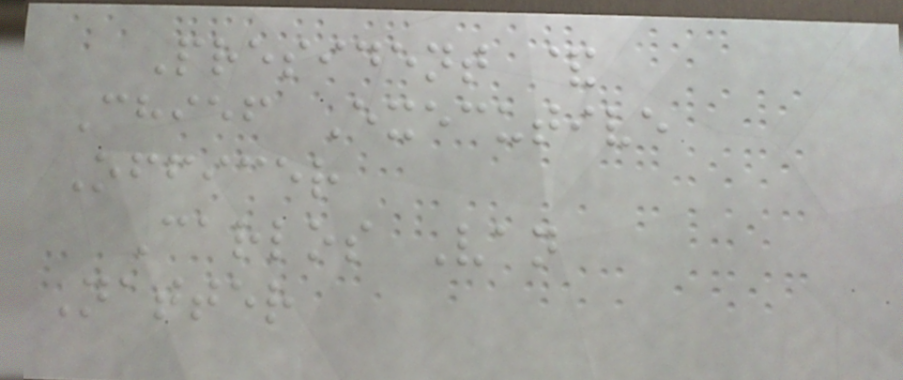President &
Chief Executive
Officer
Carlos Van
Natter
